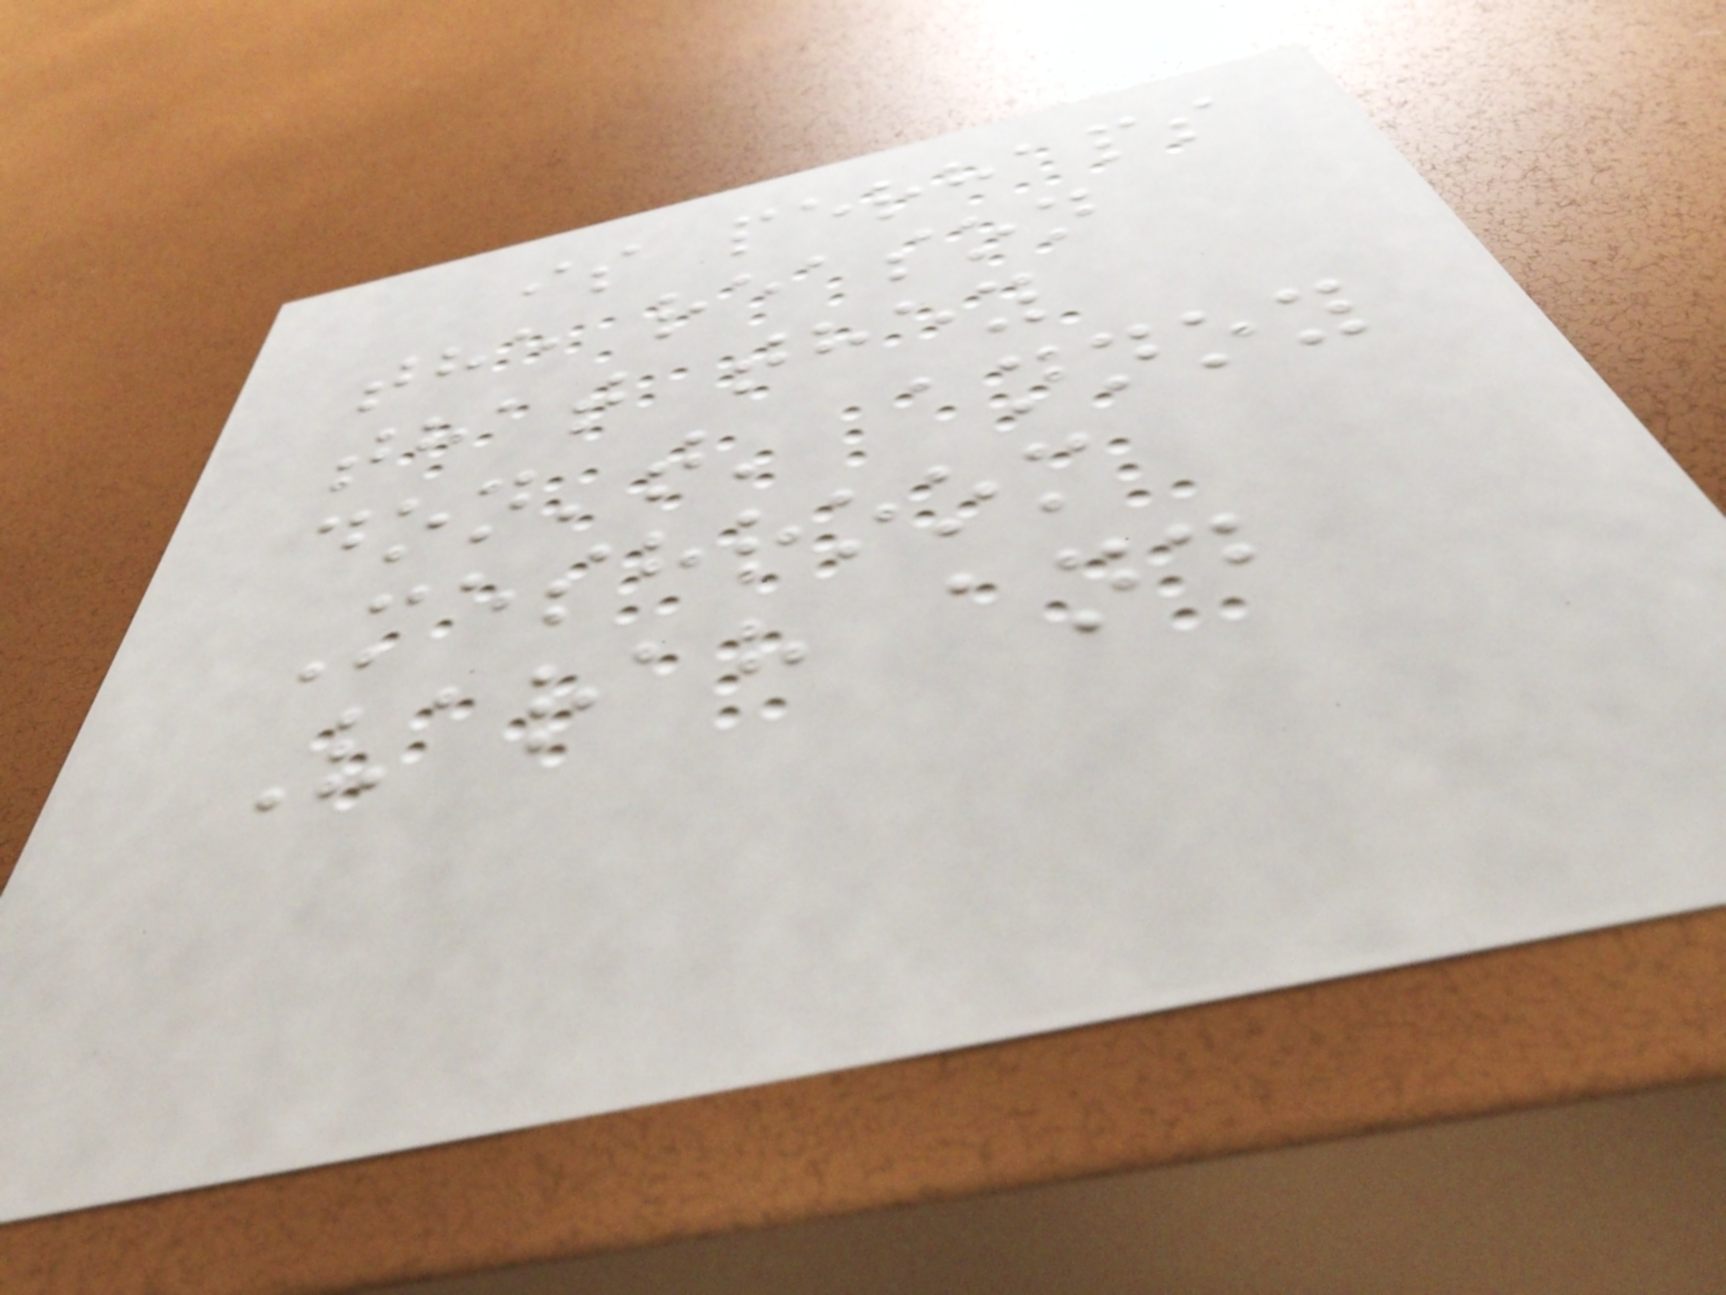is perhaps
the reason
that they
don't' annoy
Meshroom
Varah and
